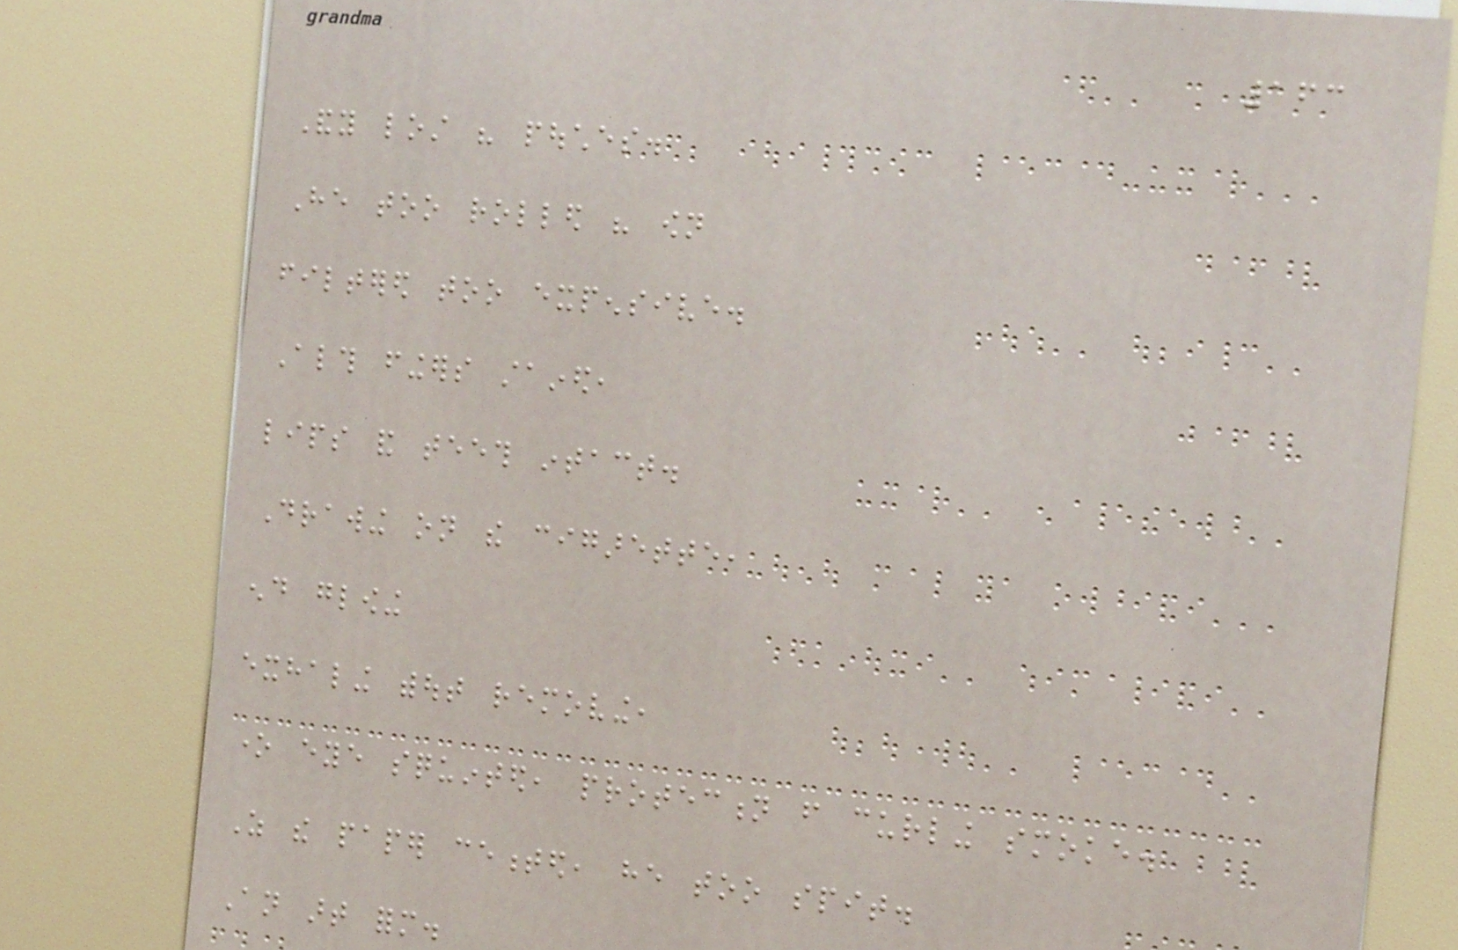163
Andy lost his pouches.
He too rolled his own
filtered too expensive.
Although fingers stained,
lips and teeth intact.
Drawing on the cigarette,
end glowing
exhaling without removing,
one eye squinted, protection from curling smoke.
As the paper cemented, he too spit.
An art form.
